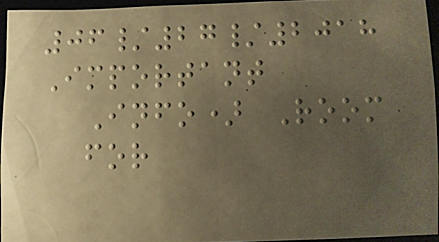06/27/2018
Important
Info) Room
for
